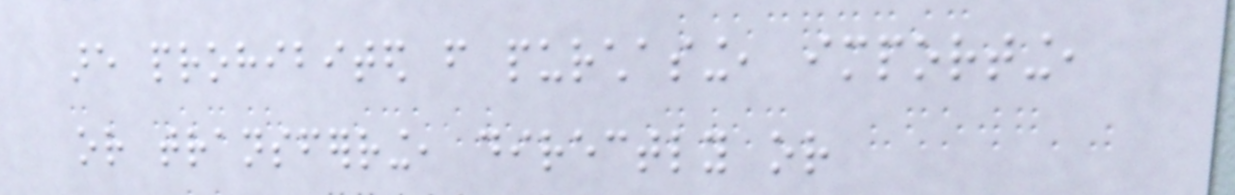are prohibited from purchasing, importing,
or transferring, directly or
